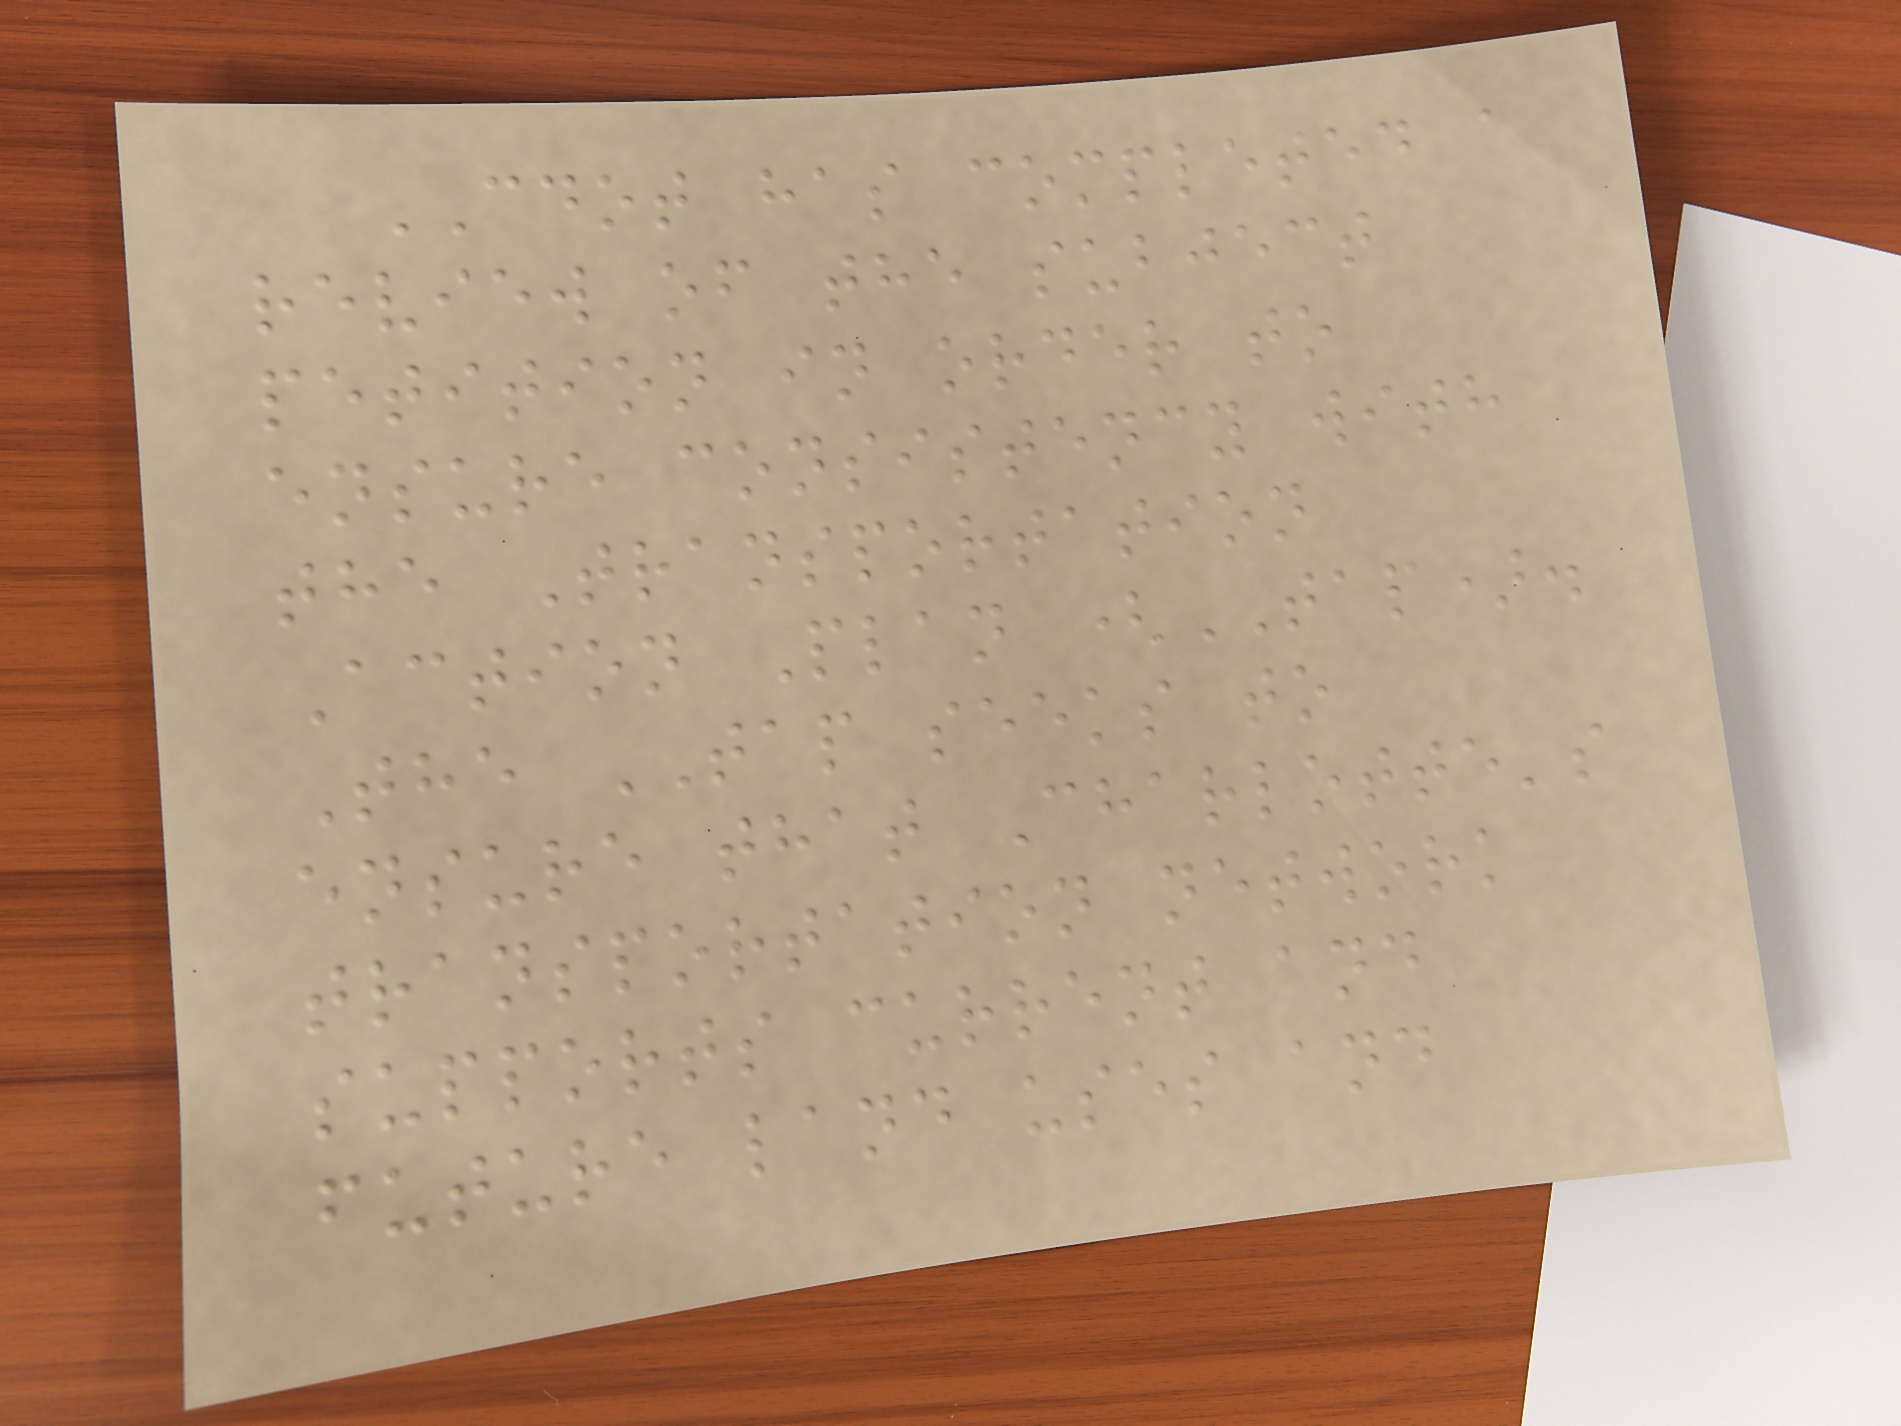CDOT has completed a
review of the subject
petition in order to
ensure consistency with
the Transportation
Action Plan (TAP).
The TAP seeks to
ensure that Charlotte's
transportation network
supports current and
future land uses and
